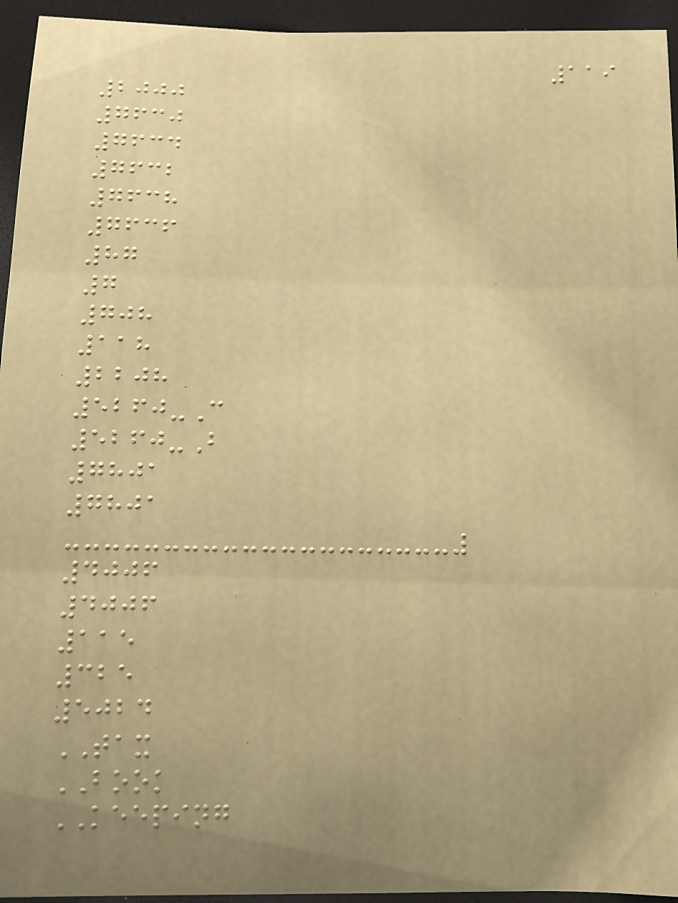119
2000
7630
7634
7632
7638
7636
87
7
708
118
2208
5260-C
5260-B
7801
7801
4006
4006
115
325
5024
TAX
BOOK
KEEPING
